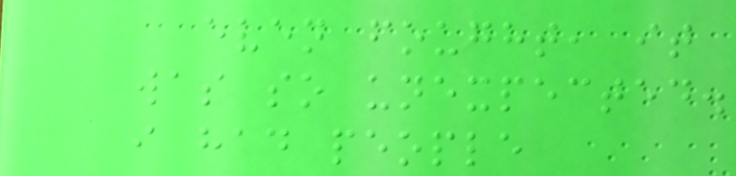even fought, it
was so unexpected.
i had people
